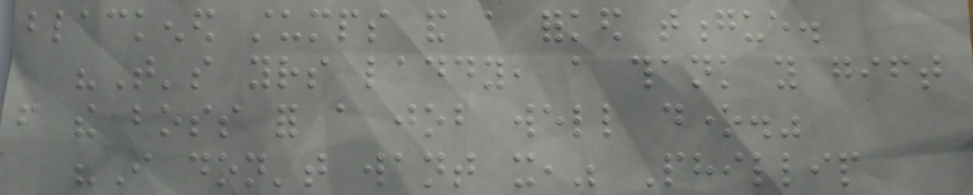blackened stumps and a forked tongue.
"That's yours laddy, a thank you gift
from the boss for a job well done."
"I don't want it," Phillip
